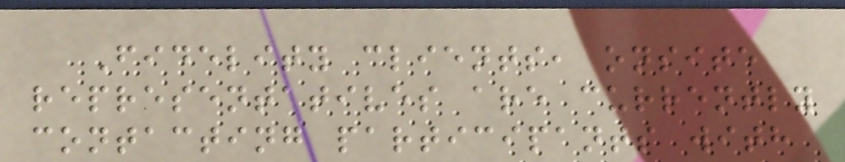Fidelity clients, onsite
representatives are currently
contacting participants with
